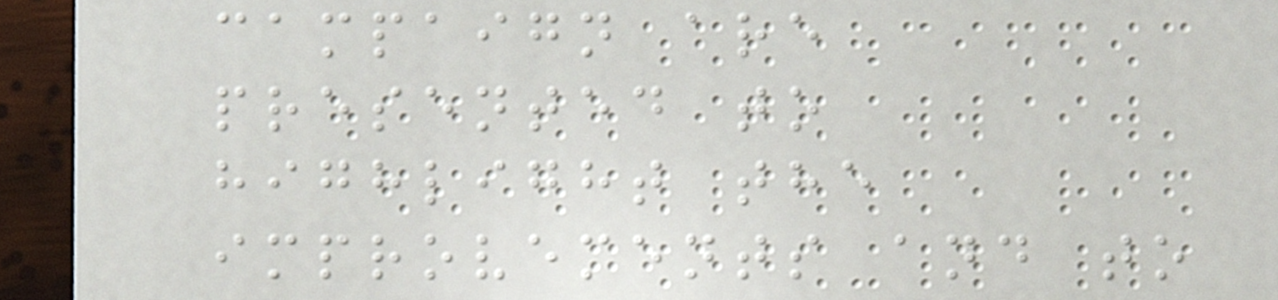campaign are
presented to
highlight the
improvements and to
